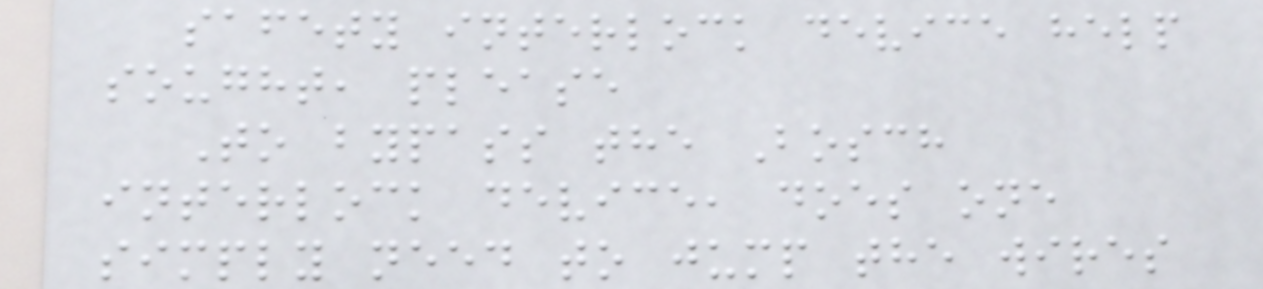safety interlock device help
sought, please
To bypass the Bosch
interlock device, does one
simply need to jump the wires
